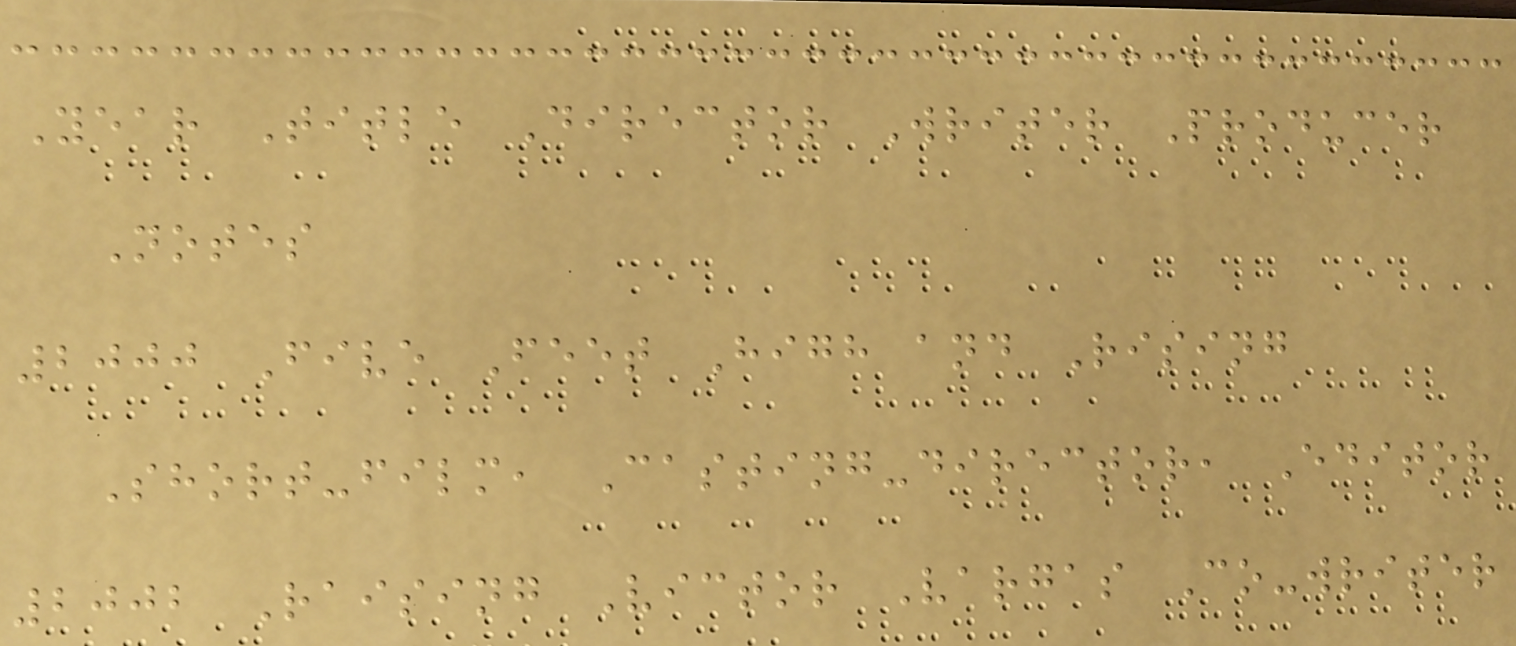Year Title Director Writer Producer
Notes
2000 Five Feet High and Rising
Short-film, Casting-director, Editor
2002 Raising Victor Vargas Co-writer
